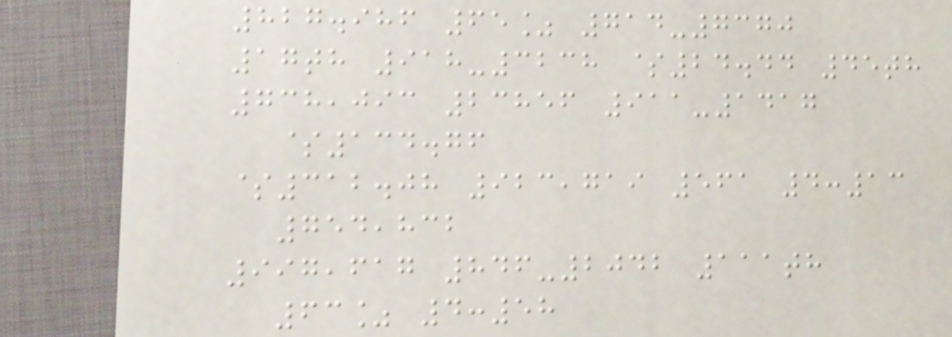827.986 65% 714-7370
17th 918-3238 $24.44 45th
738,093 23856 911-1417
$134.76
$312.08 923,719 561 4:13
754,832
997,617 846-2042 111th
63% 4:58
